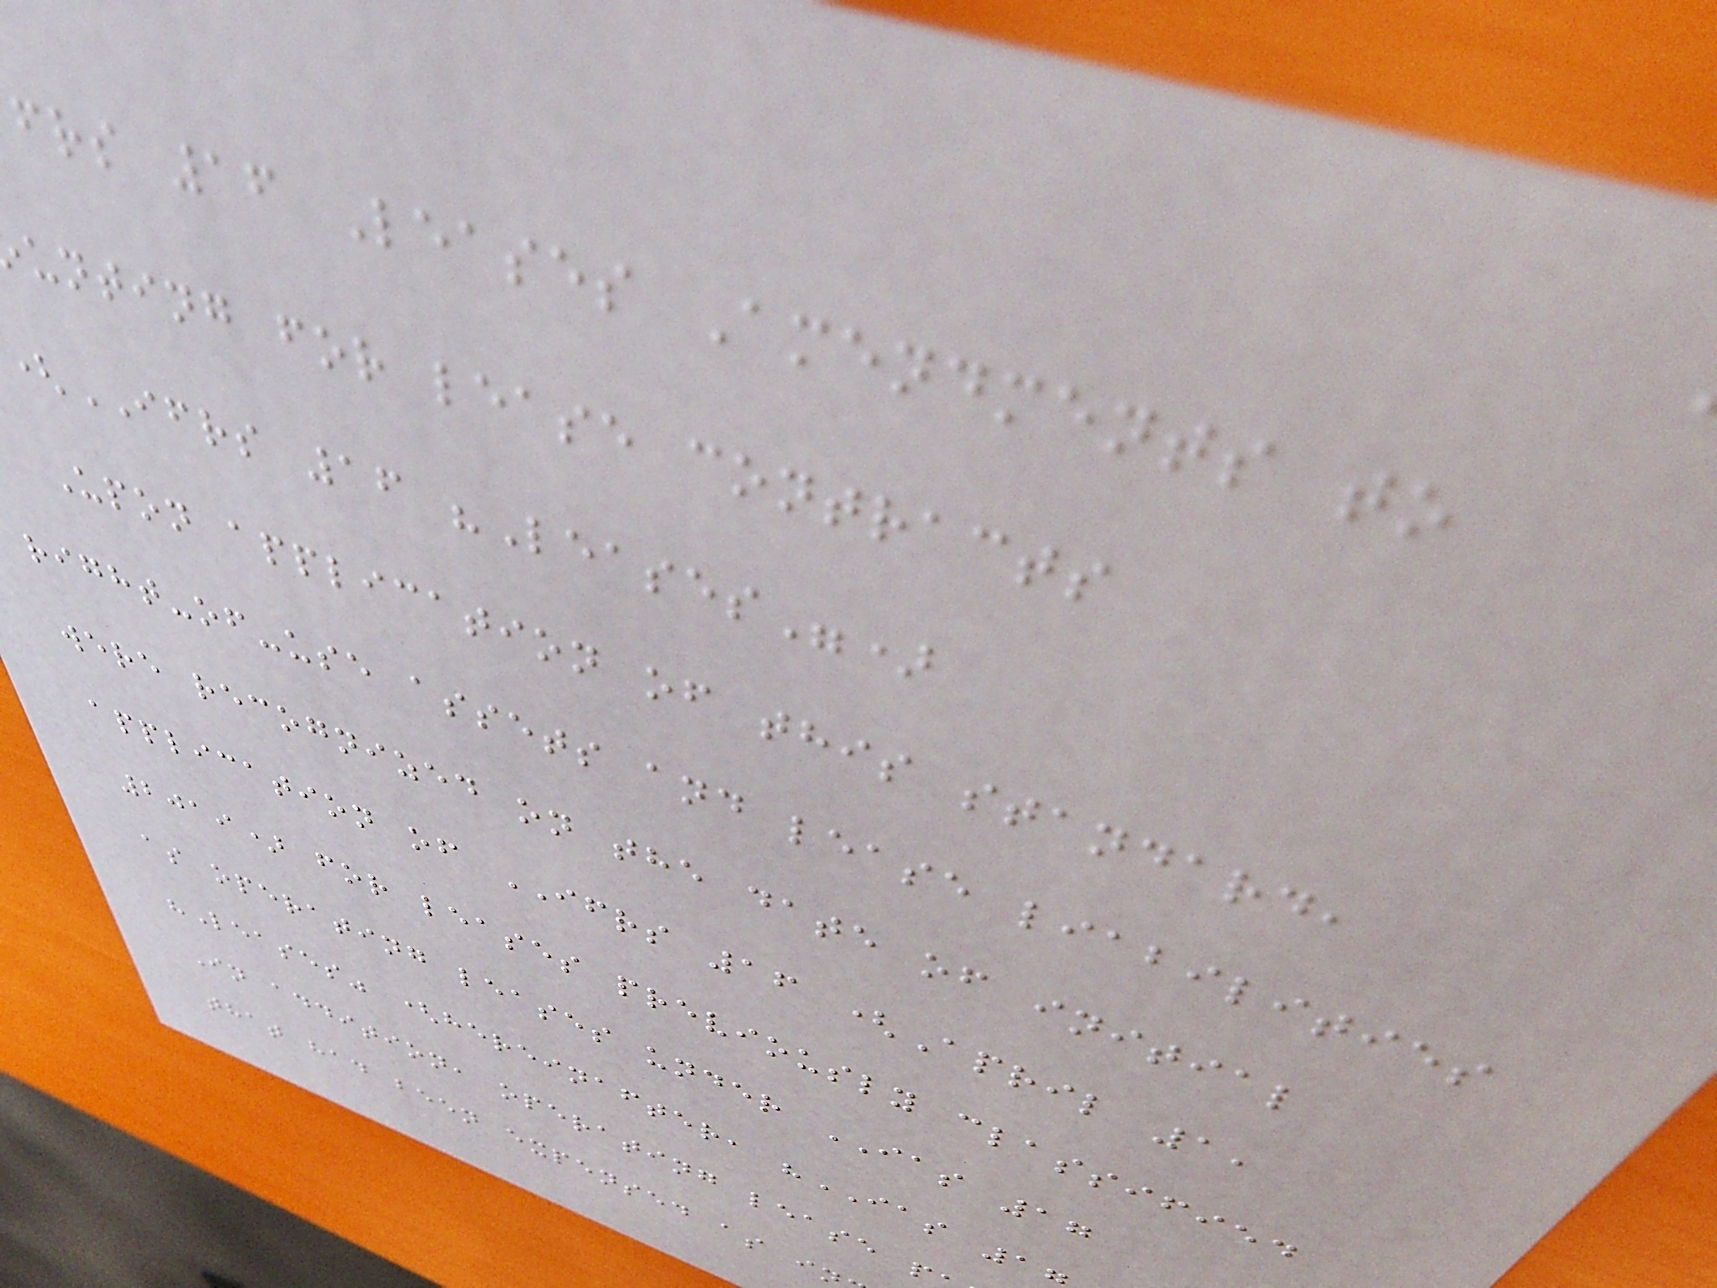frs 16 Leases Amendments to
unting for lease contracts
(IFRS 16 "Leases")
Upon application of this standard,
right-of-use assets and lease liabilities
were recognized on the date of initial
application of IFRS 16 (April 1,
2019) for leases previously classified
as operating leases under IAS 17
"Leases" (hereinafter, "IAS 1
In addition, operating lease p
that had been expensed as i
